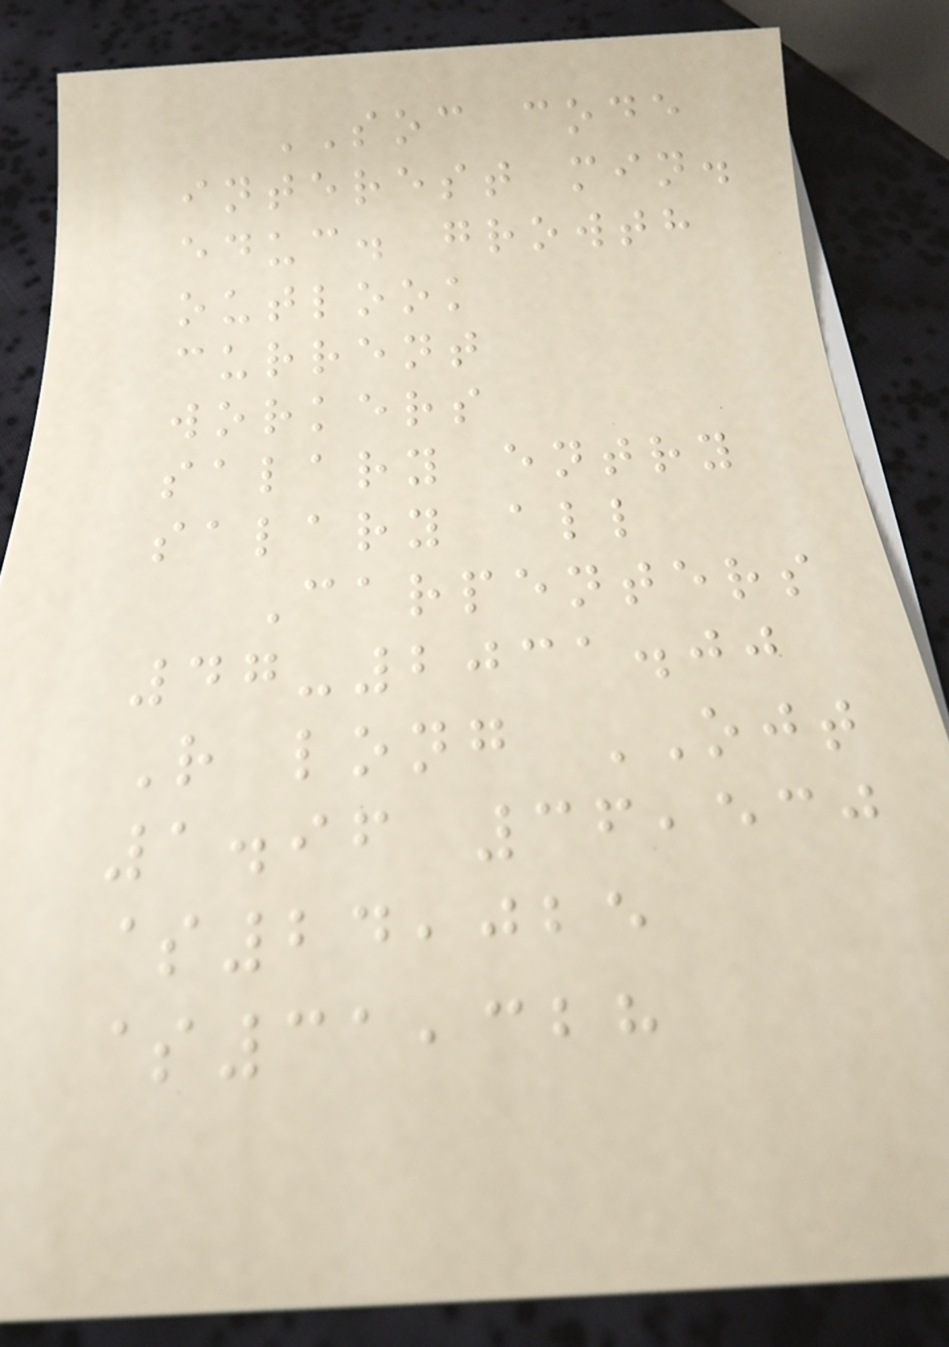SOC code
interest min.
educ. growth
outlook
current
workers
salary entry
salary all
Carpenters
47-2031.00
R long OJT
1.96 36,530
$24,025
$31,328
